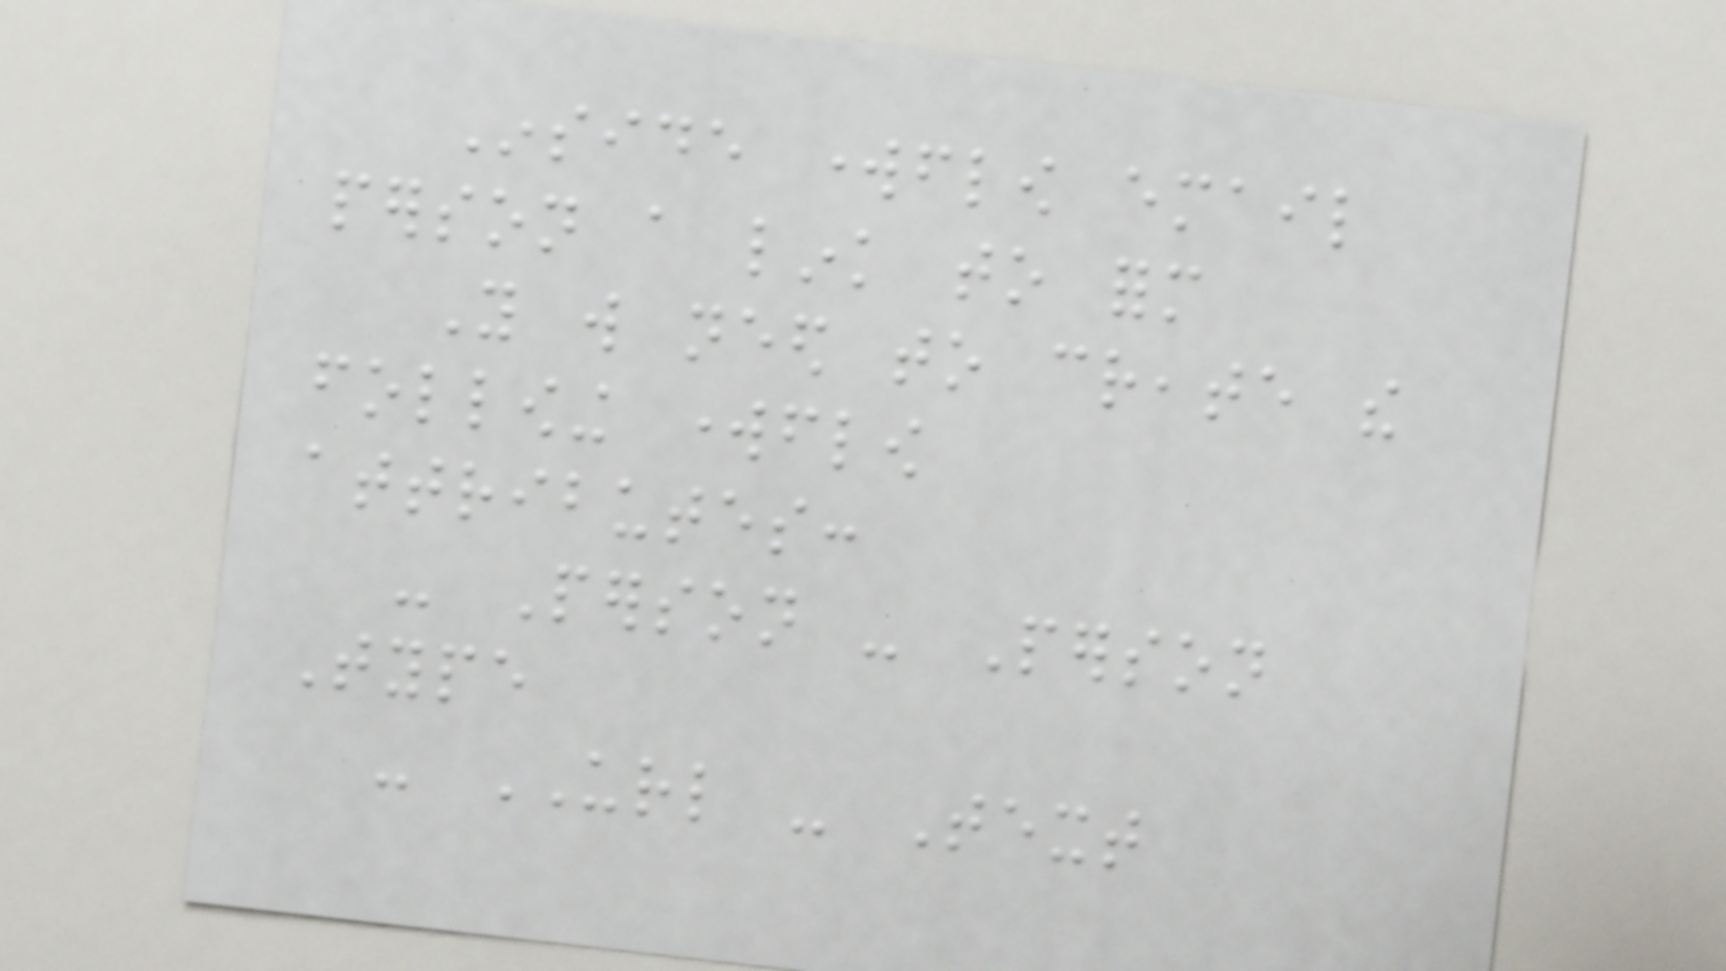Inside workflow email
person a link to form
You will need to create the
following workflow
attributes:
- Person - Person
Type
- URL - Text
